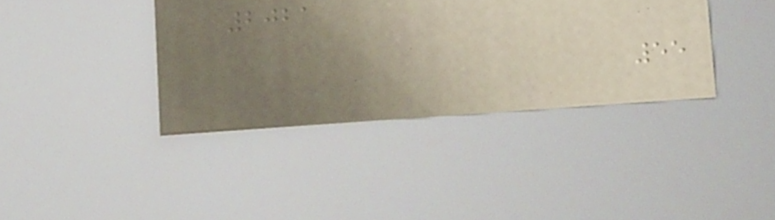2021
55
